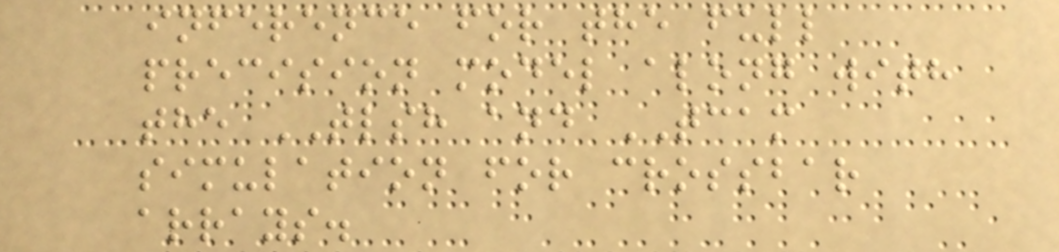inference for the full
precision model along with
the TLSH and TCAM
simulation for crossbar
arrays.
